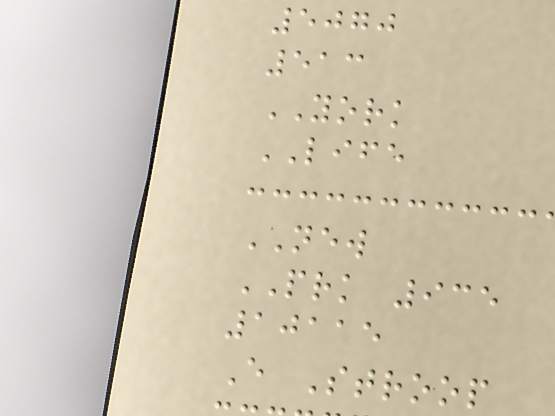5070
513
YORK
LIFE
NEW
PRK 935
10115
E Stroop
